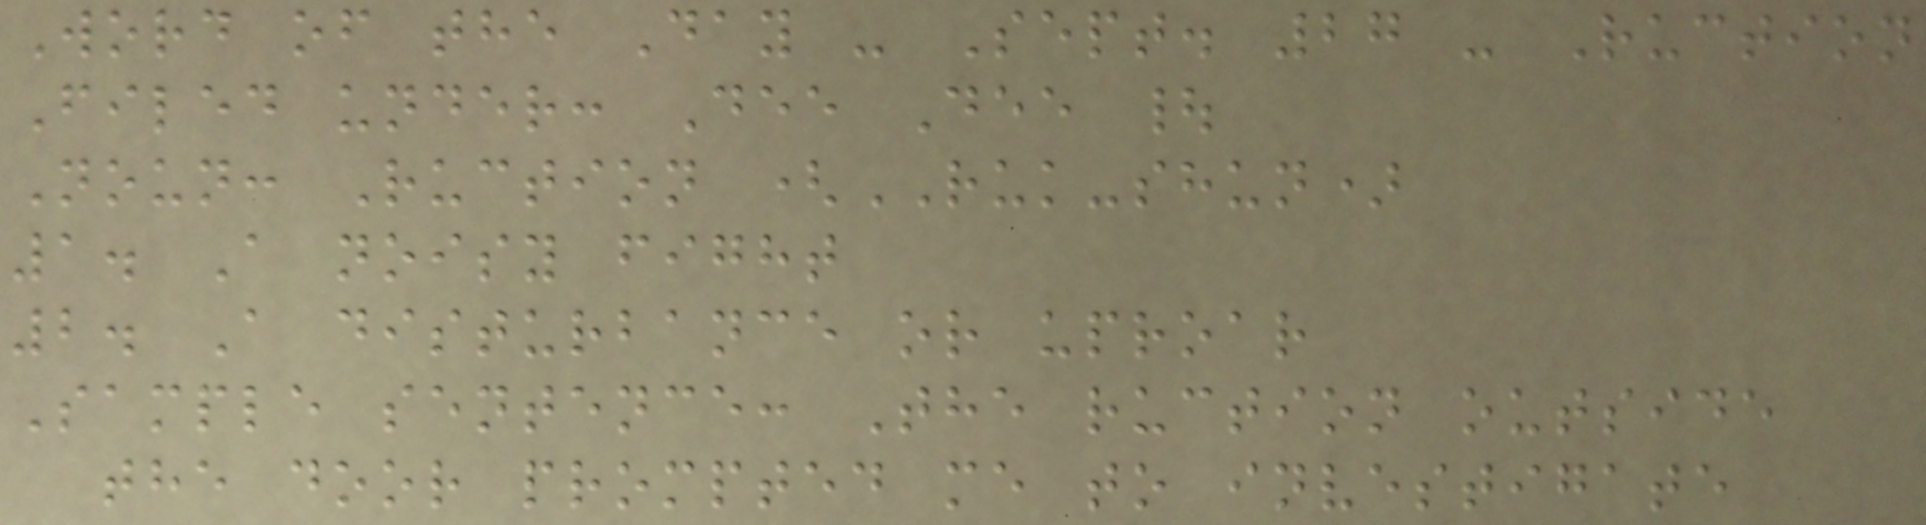Word of the Day - Sept. 27 - Ruction
Filed under: Dee Dee |
Noun: Ruction (RUK-shun)
1. A noisy fight
2. A disturbance or uproar
Sample sentence: The ruction outside
the door prompted me to investigate
